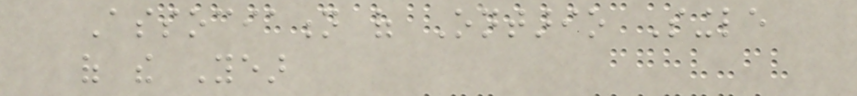Association of Ontario Single
of the Year
